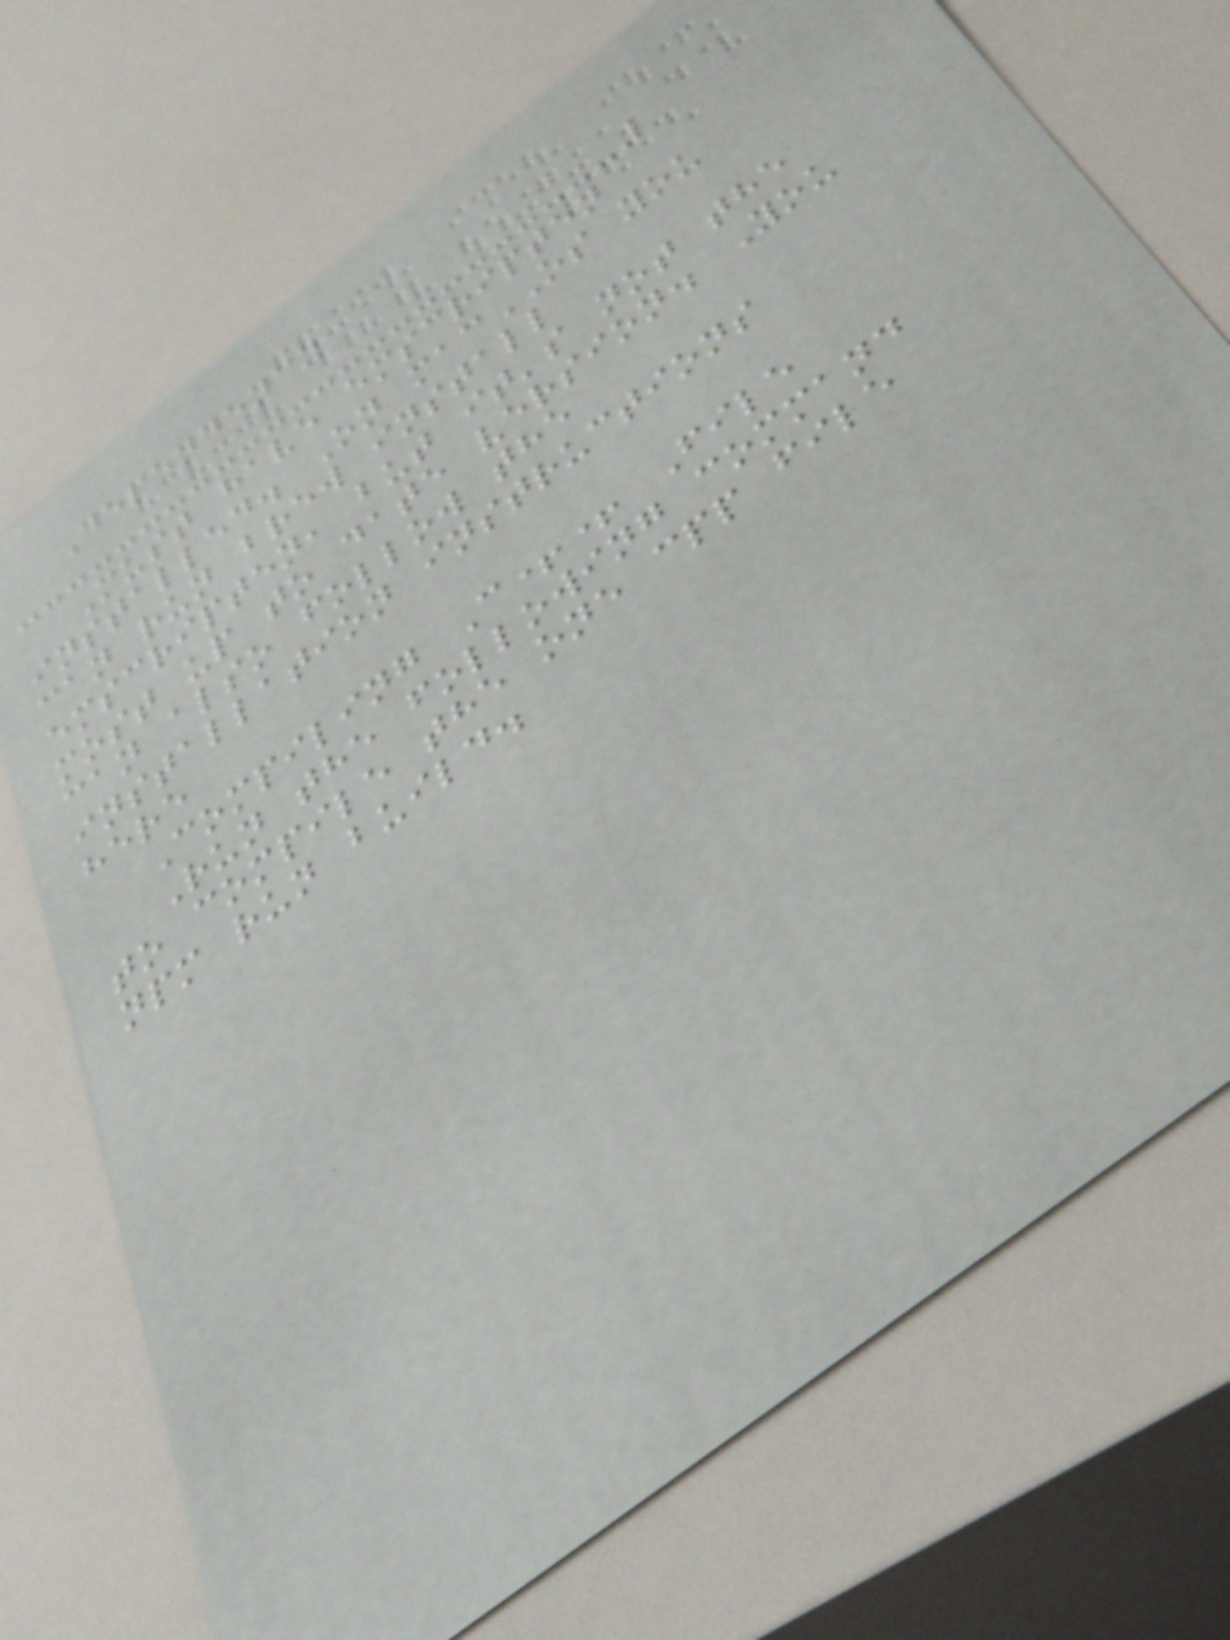Dependency
Must have emscripten
installed. On macOS you
can run brew install
emscripten, but it's not the
most up to date version. You
can also follow the
installation instructions
here
Compiling C++ File
Run the following command
to compile the one cpp file
npm run build.
